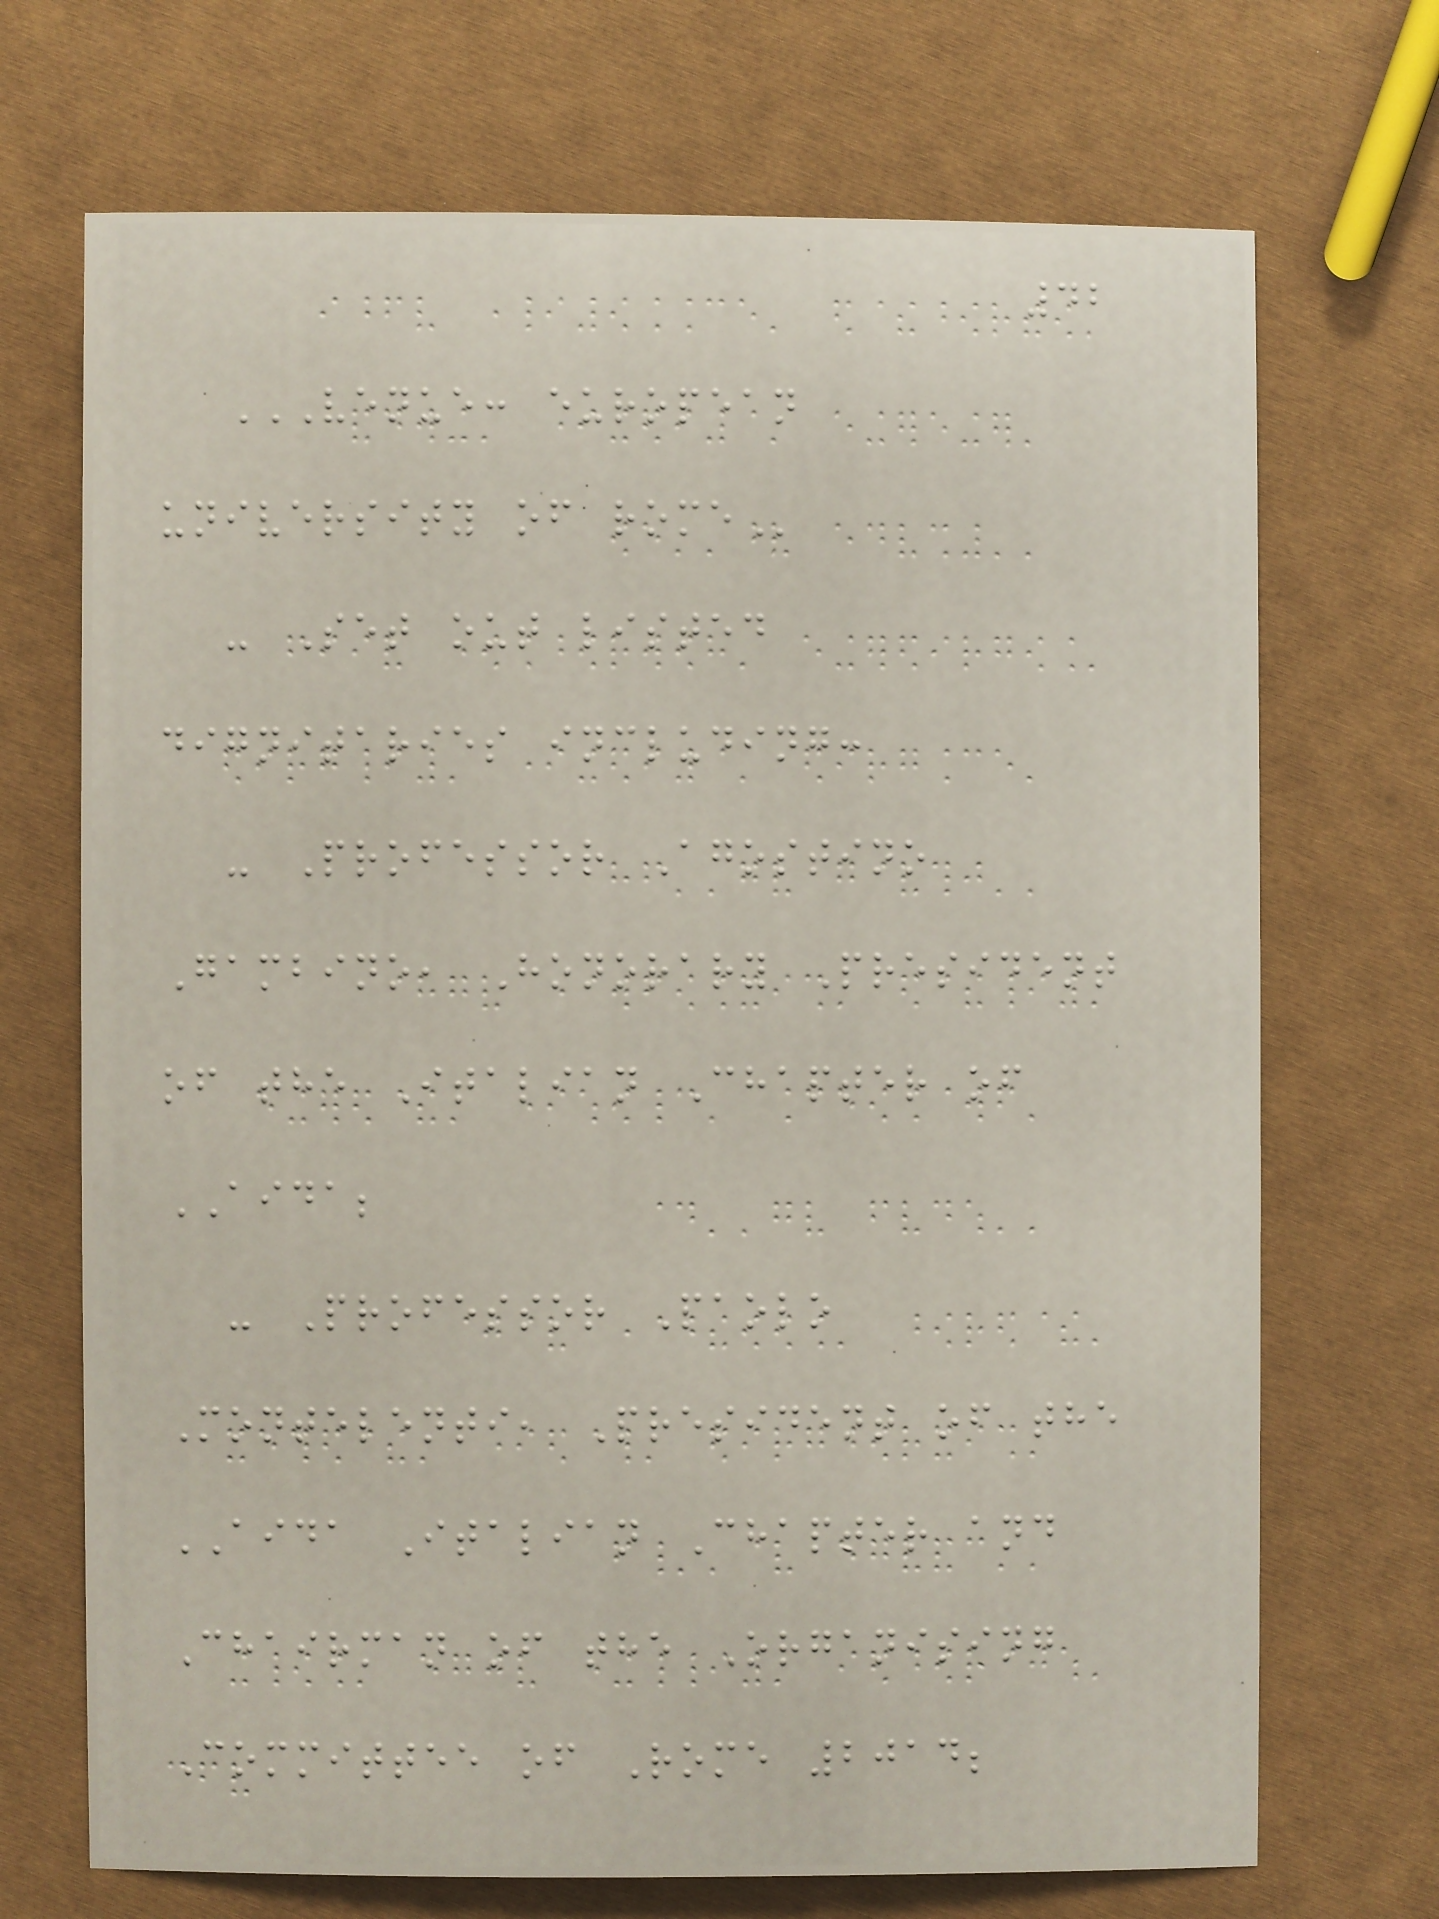42
VENUE: EUROPEAN
UNIVERSITY OF ROME
- Set out listed
dignitaries including:
- Professor Agostino
Gambino, Honorary President
of the Italian Chapter of
AIDA;
- Professor Paolo
Montelenti, President of the
AIDA Italian Chapter and
Chairman of the Organising
Committee of Rome 2014;
